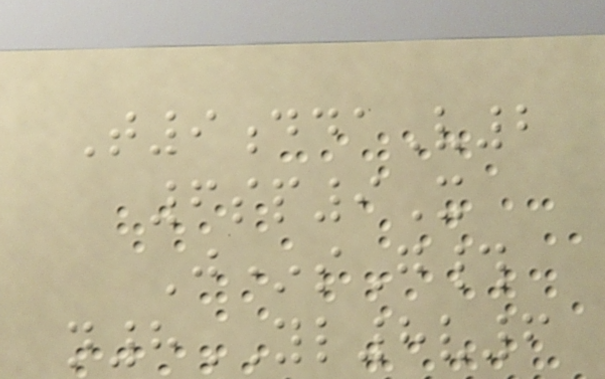T9ddaV2
6sp9X
J*sG#
n8YL8v6
